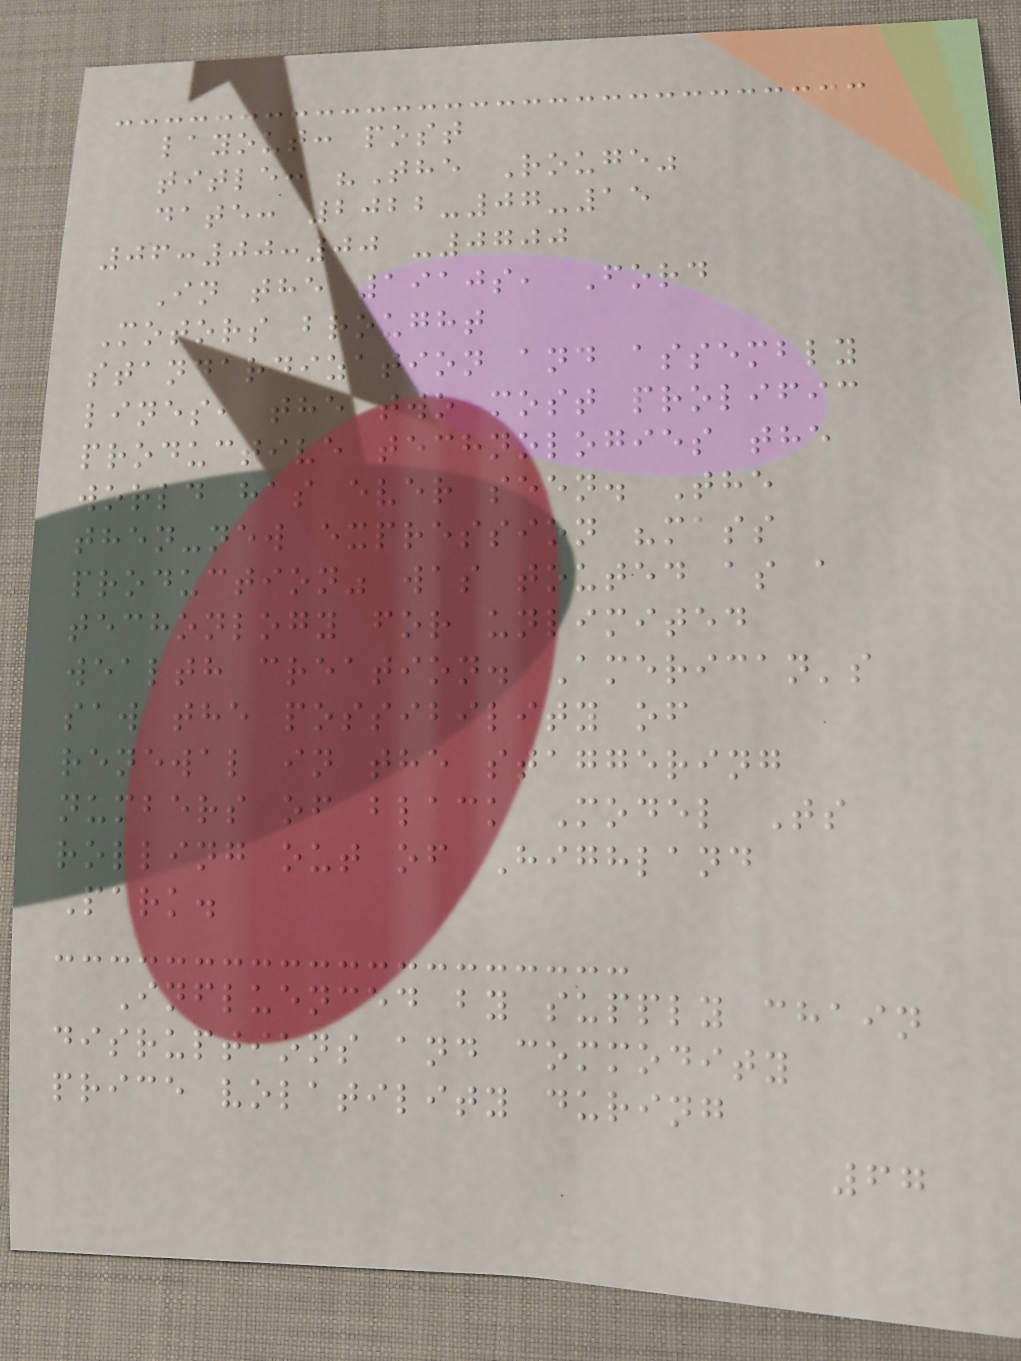layout: post
title: "The Rouge"
date: 2022-07-15
06:00:00 -0700
In the 1910s, Ford
Motors brought
standardization and assembly
lines, the two most prolific
productive technologies the
world has ever seen. The
then-new expression "mass
production" was touted as a
techonlogy for unlimited
wealth creation. American's
saw the possibility of
renewal in the staggering
numbers of black Model Ts
rolling out of Highland
Park.
Influenced by supply chain
disruptions and commodity
price volatility during
67
